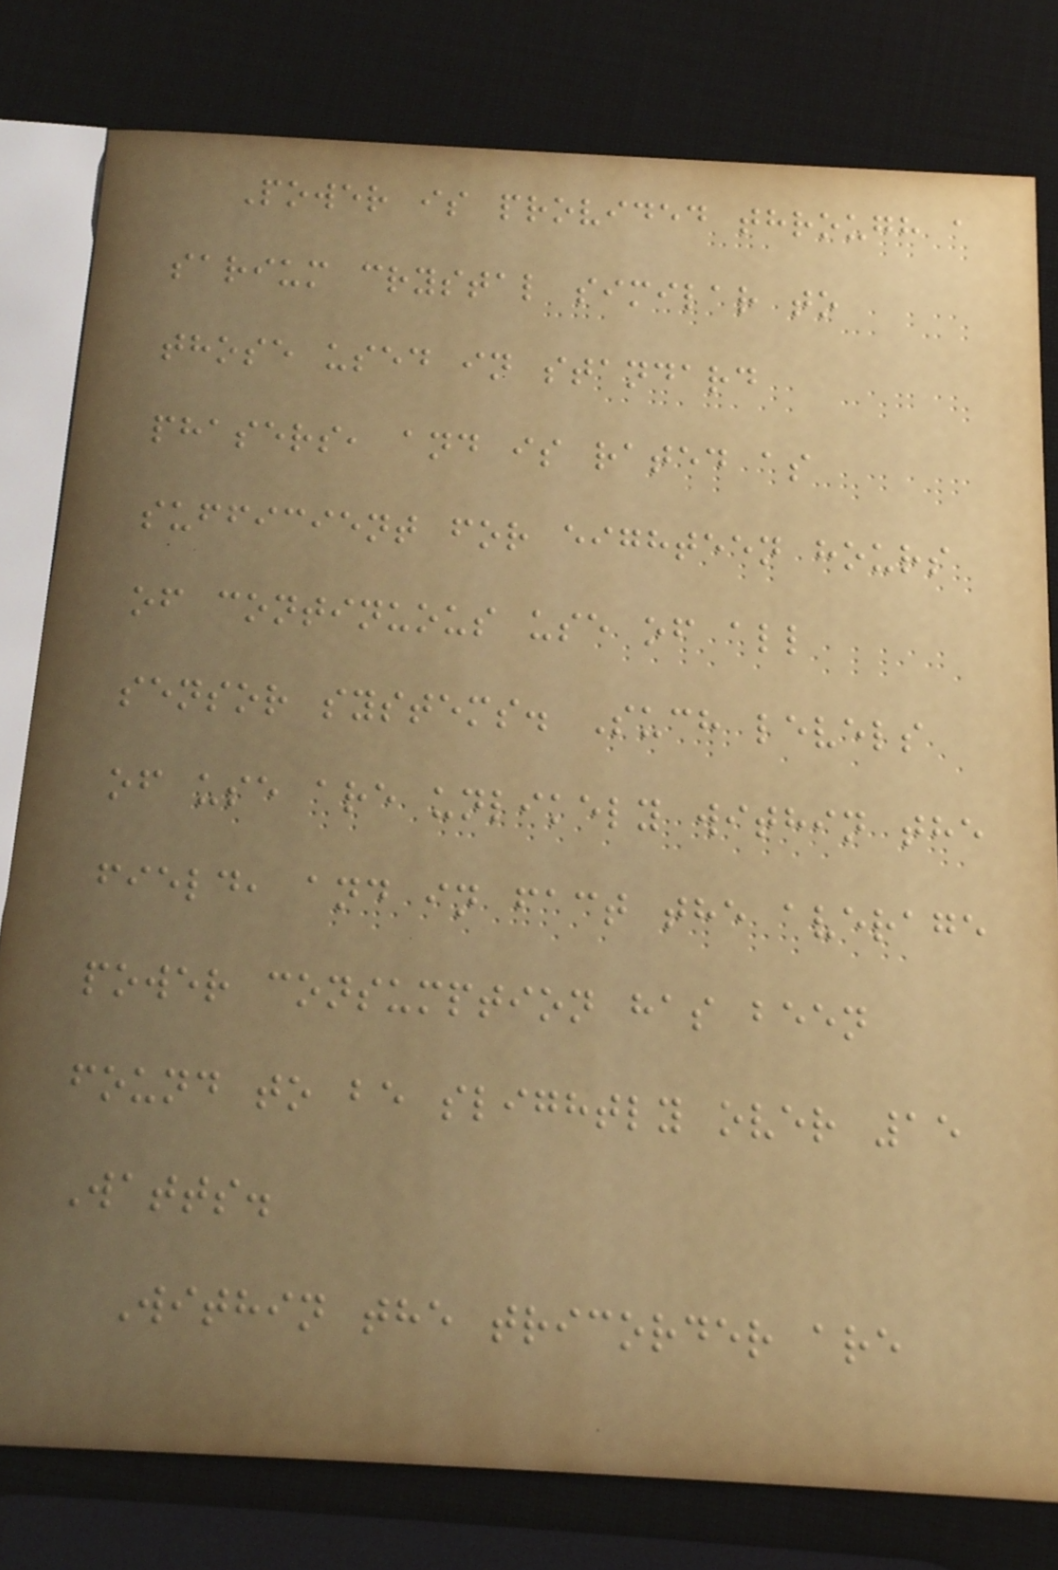Power is provided through a
sarium crystal similar to
those used in standard
phasers, and is rated as
sufficient for eighteen hours
of continuous use of all
sensor systems. Such levels
of use are unlikely within the
field, and in fact the average
power consumption has been
found to be slightly over 15
Watts.
Within the tricorder are
